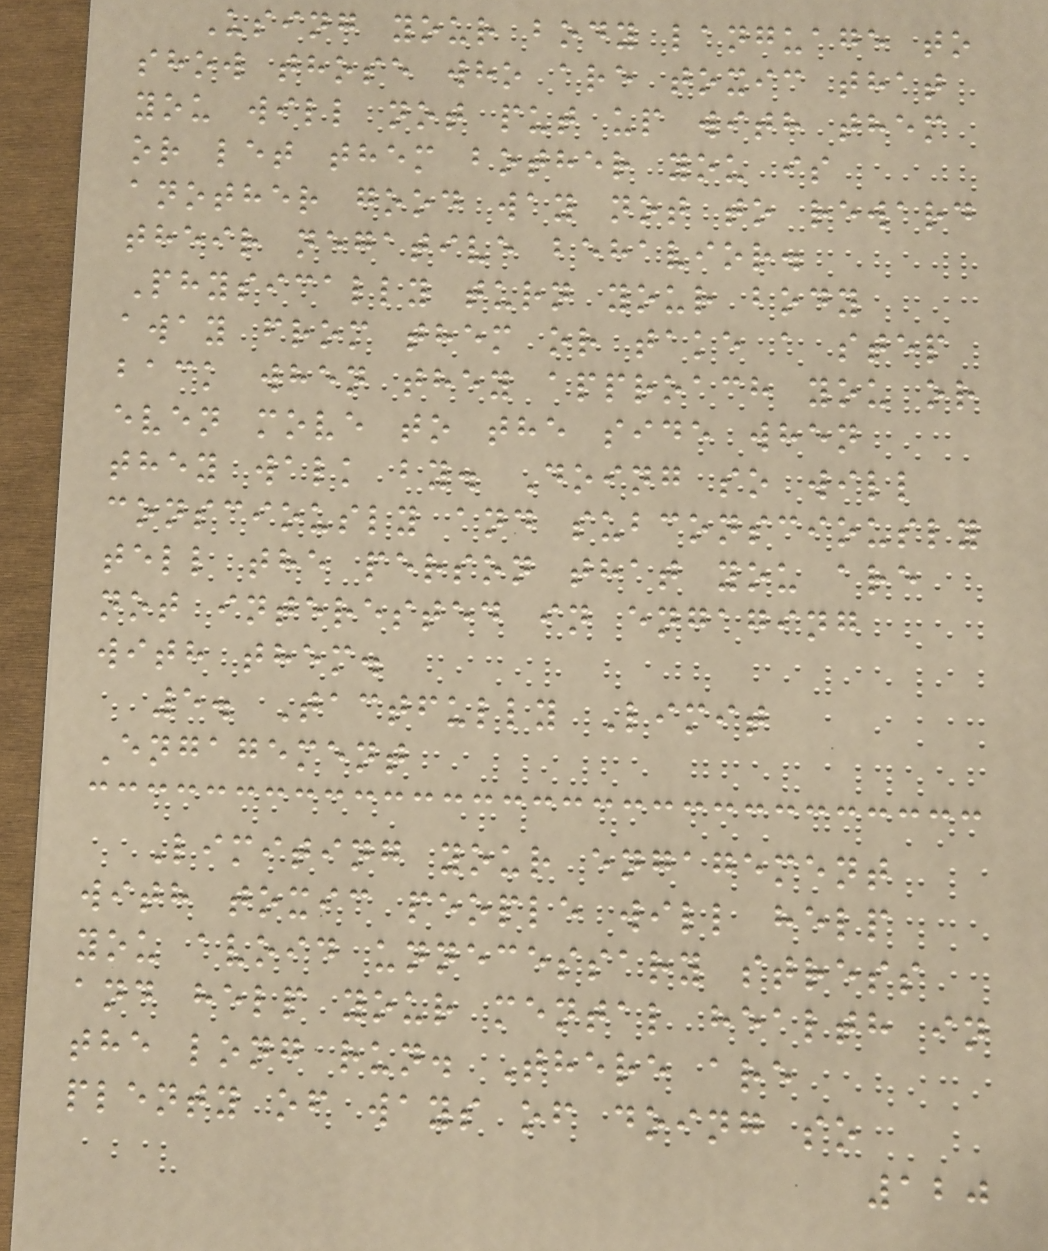Using your body language to
show those who are toxic that
you will not put up with them
or let them bother you is
another good way not to reward
their negative behavior.
Physically turn your body
away from them or take a step
back when they approach you or
even move to the side when
they walk by. Doing so will
consciously and subconsciously
tell the person that you are
not interested in engaging
with them.
5. Tactfully Limit
Engagement
Limiting your engagement
with toxic people will help
you avoid unnecessary stress
and help your mental health in
the long run. There are
plenty of ways of doing so
120
